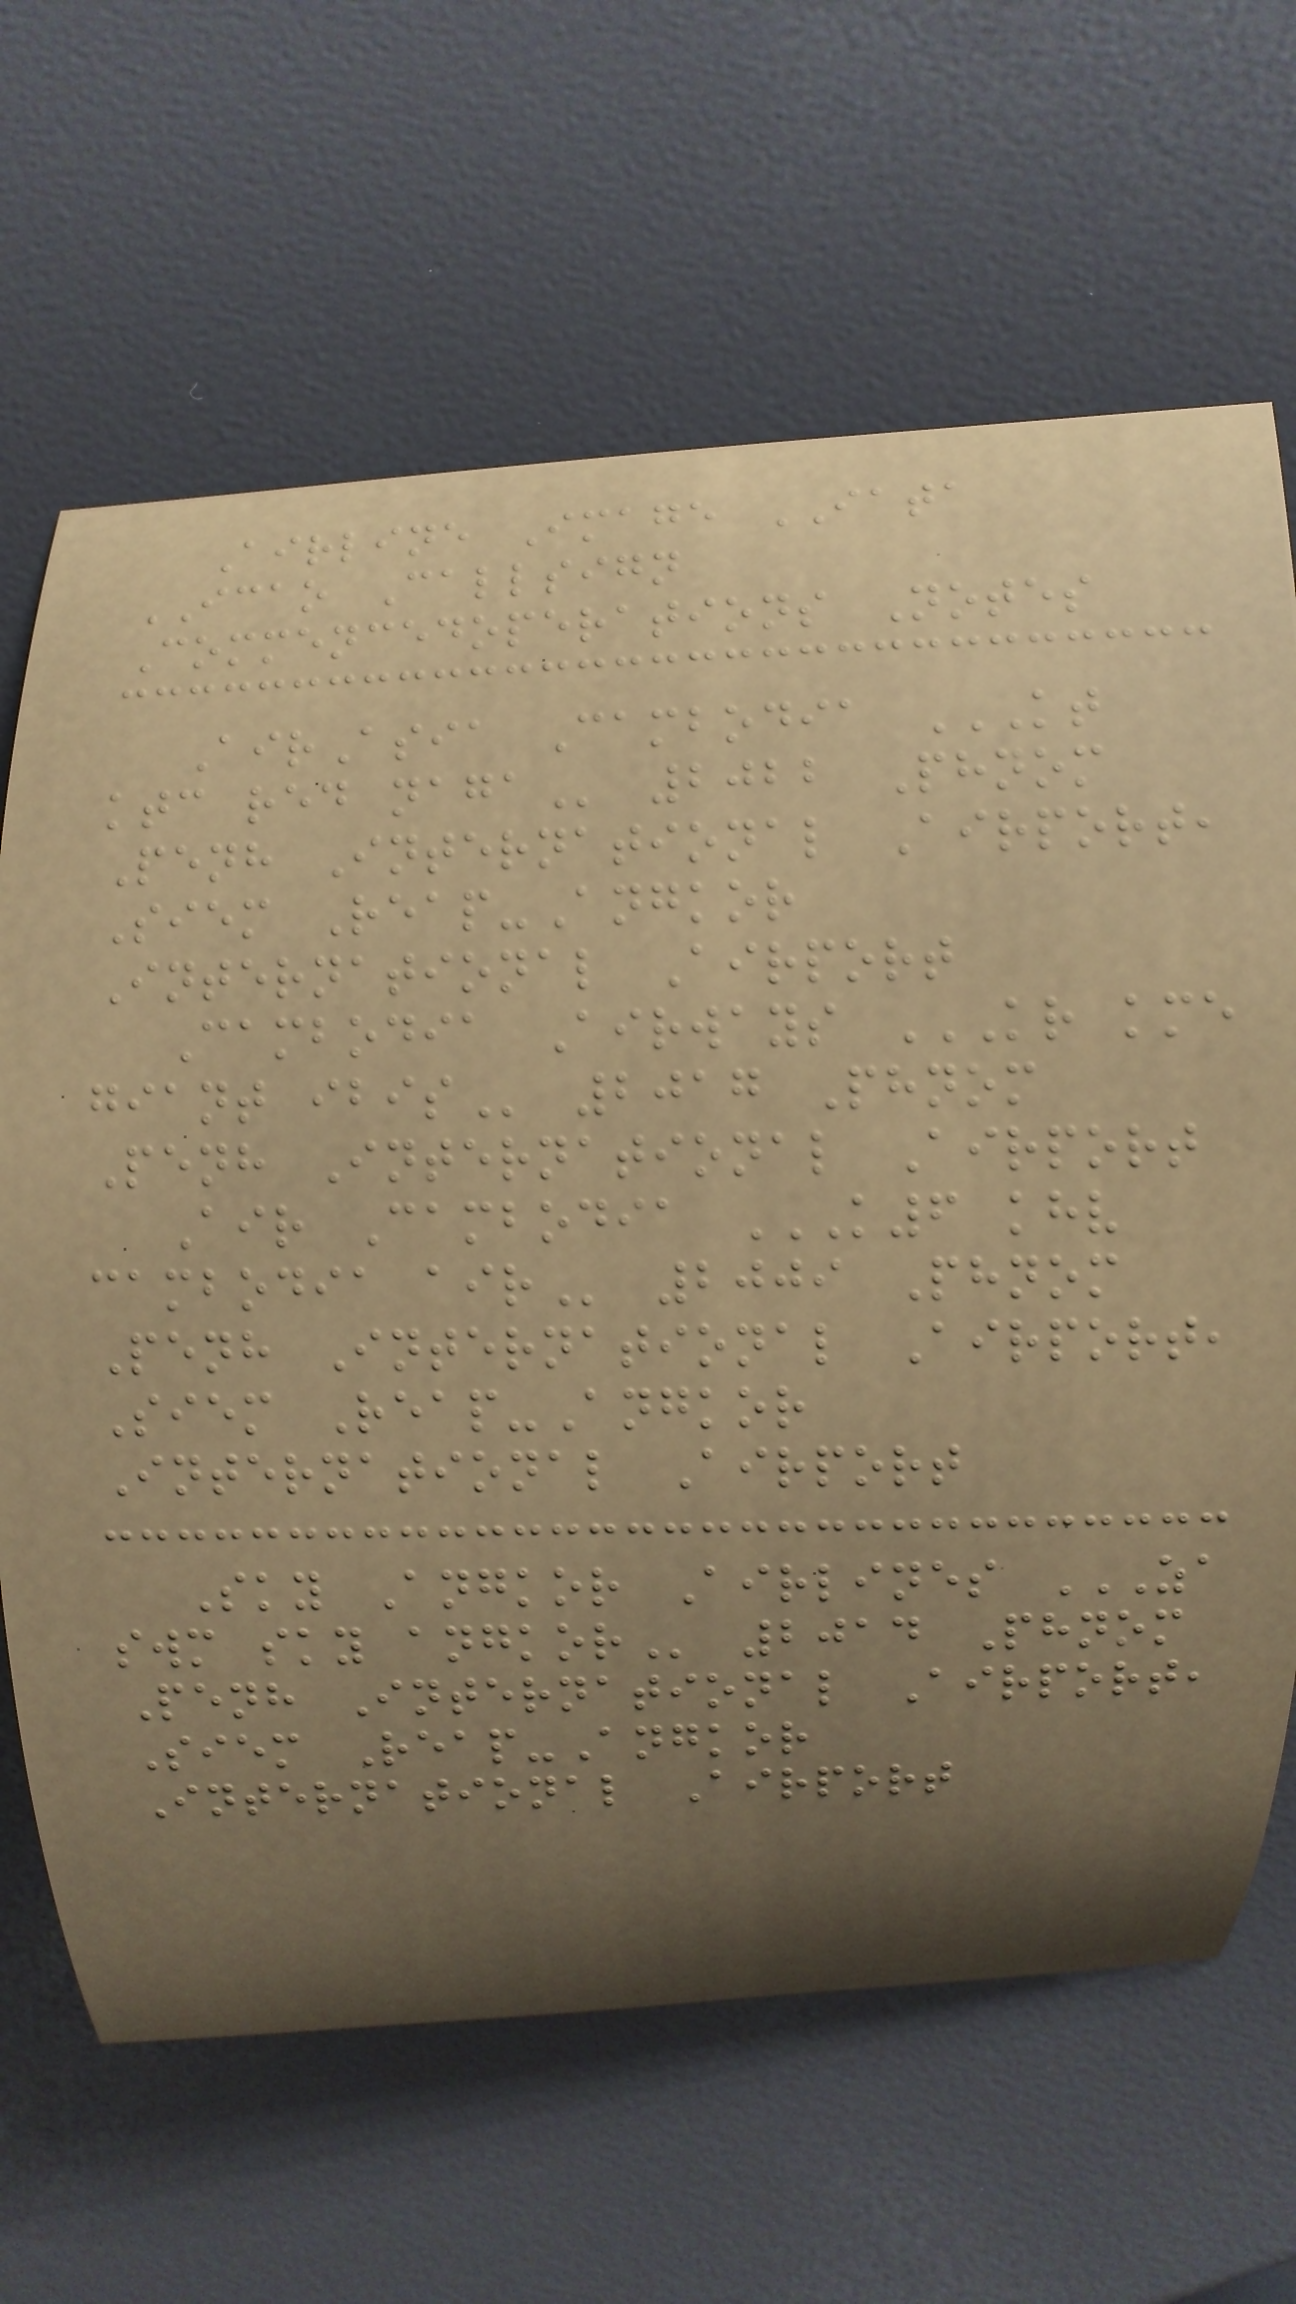Airline Image IATA
ICAO Callsign
Commencedoperations Notes
AirAsia Cambodia KT
KTC RED NAGA 2022 Phnom
Penh International Airport,
Siem Reap-Angkor
International Airport
Cambodia Airways KR KME
GIANT IBIS 2017 Phnom
Penh International Airport
Air Cambodia K6 KHV
CAMBODIA AIR 2009 Phnom
Penh International Airport,
Siem Reap-Angkor
International Airport
Sky Angkor Airlines ZA
SWM SKY ANGKOR 2014 Phnom
Penh International Airport,
Siem Reap-Angkor
International Airport
